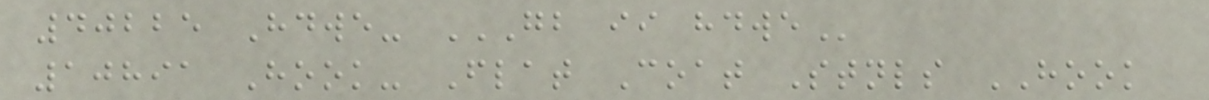40225 Hdwe- GB II HDWE
10891 Hook- Flat Coat Stnls HOOK
